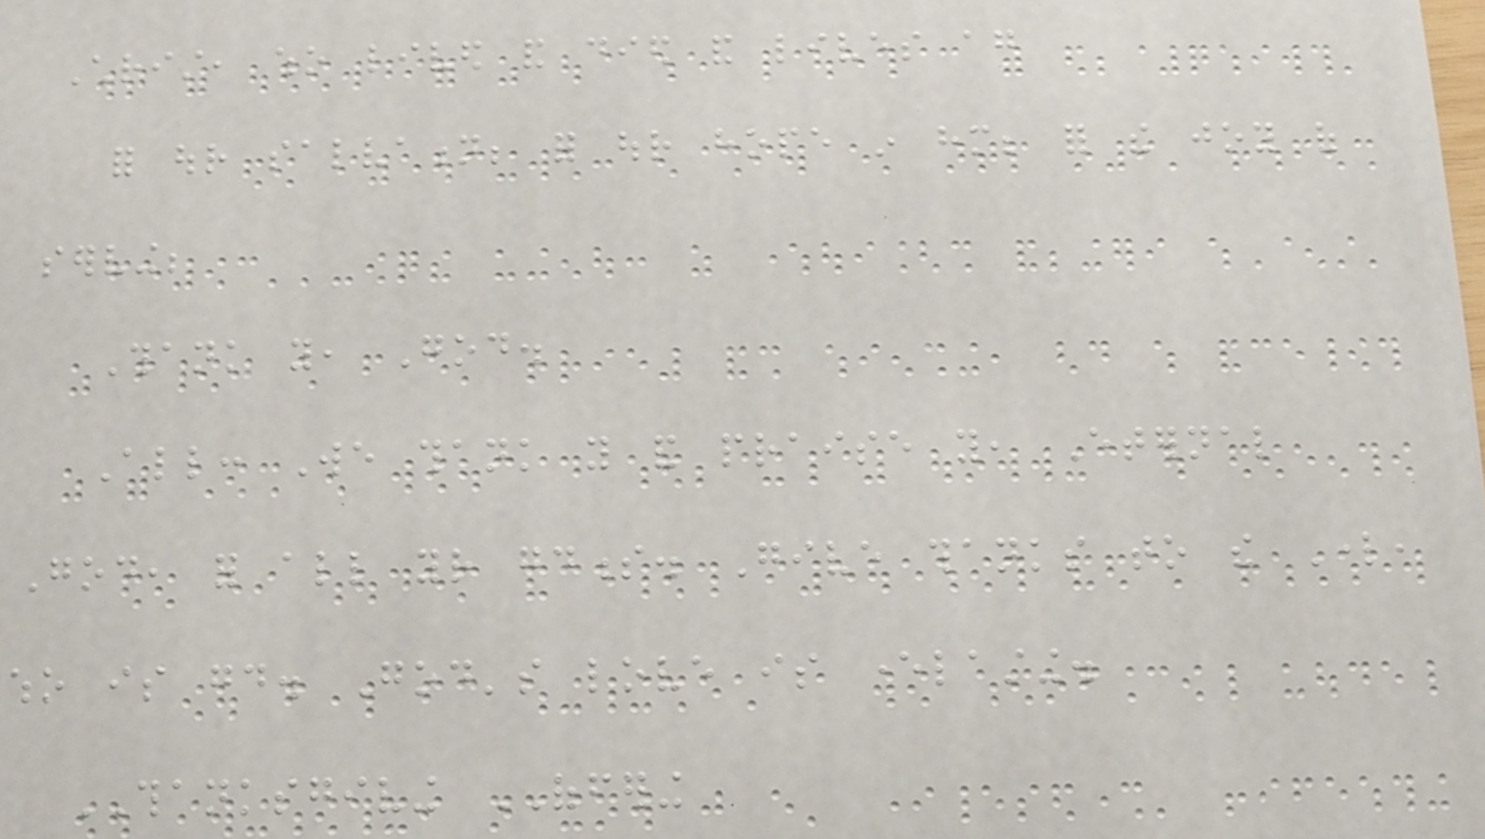Christ, who lived and died and lives again
for our salvation; for our hope in him; for the joy of
serving;
Thank you, God.
All: We thank you and praise you, Eternal
God, for all your goodness. Give thanks to the Lord,
who is good. God's love is everlasting.
THANKSGIVING OFFERING
